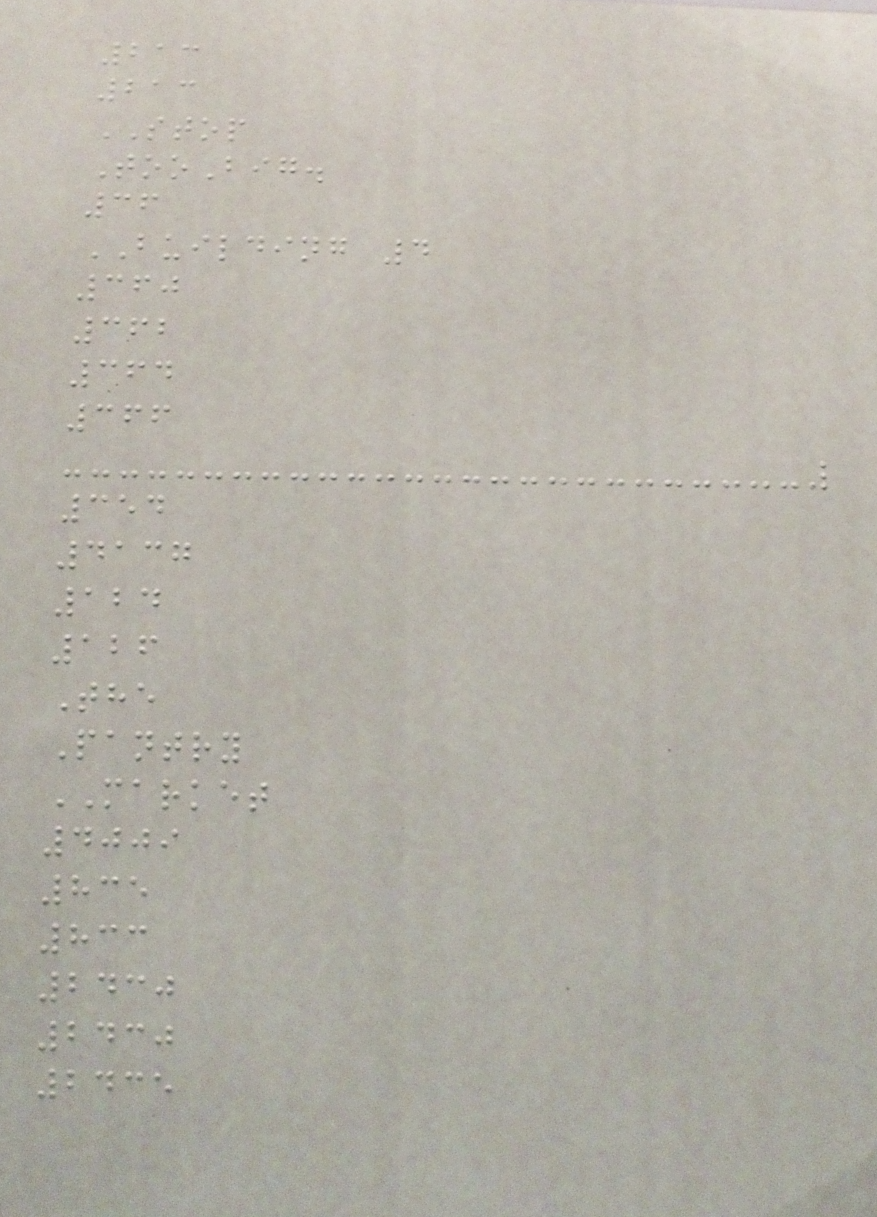213
213
STOP
TooBig.
36
BUILDING 4
360
362
364
366
354
4137
124
126
The
Pantry
MARKET
4009
835
833
2430
2430
2435
